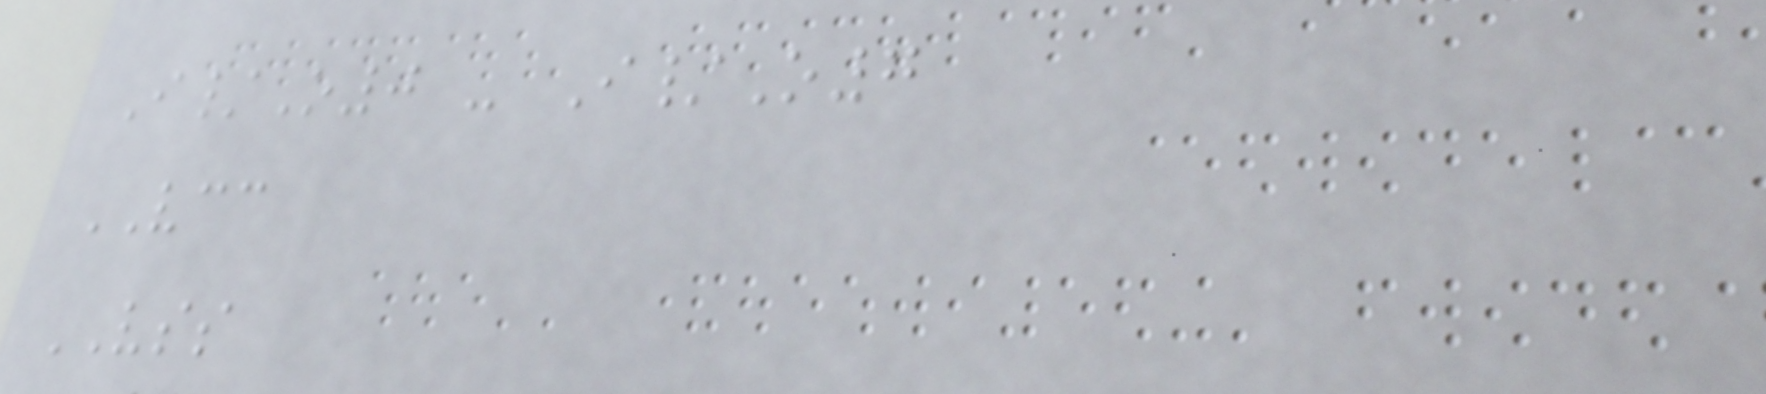I/O0 - I/O7
VCC
VSS
